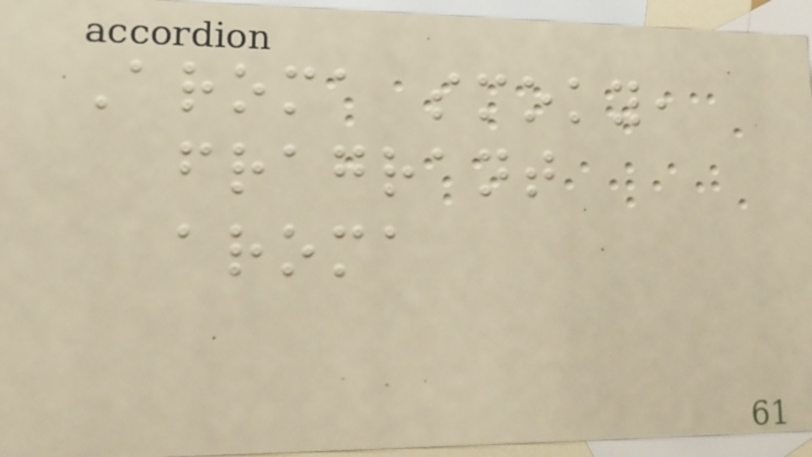Aroma smoky,
fragrant
aroma
